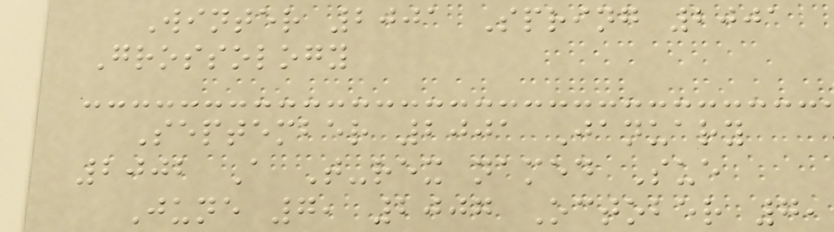Winter 2001 Spring 2001
Grossology
September 2001 January
2002 A T-rex named Sue
June 7, 2007 October 7,
